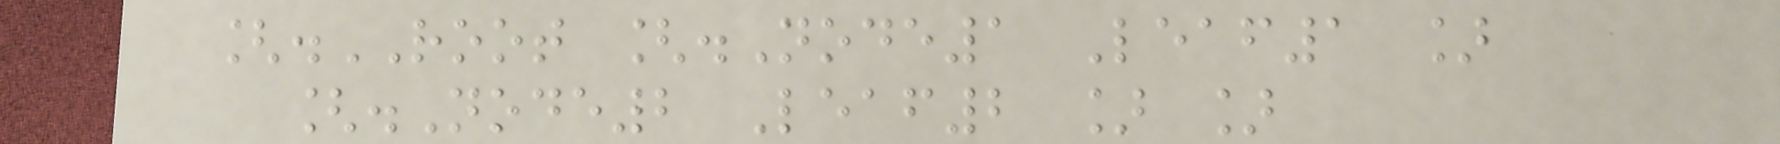[.ROOT [.Node1 Leaf1 ]
[.Node2 Leaf2 ] ]
